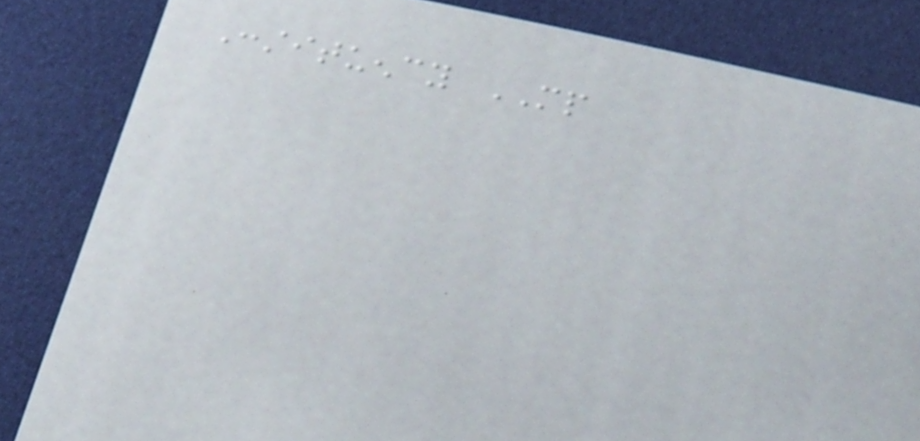Constituency MP
